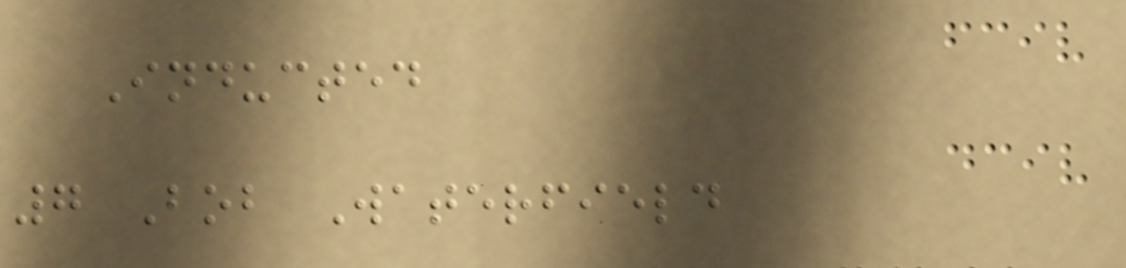Inducted
7 Bob Waterfield
